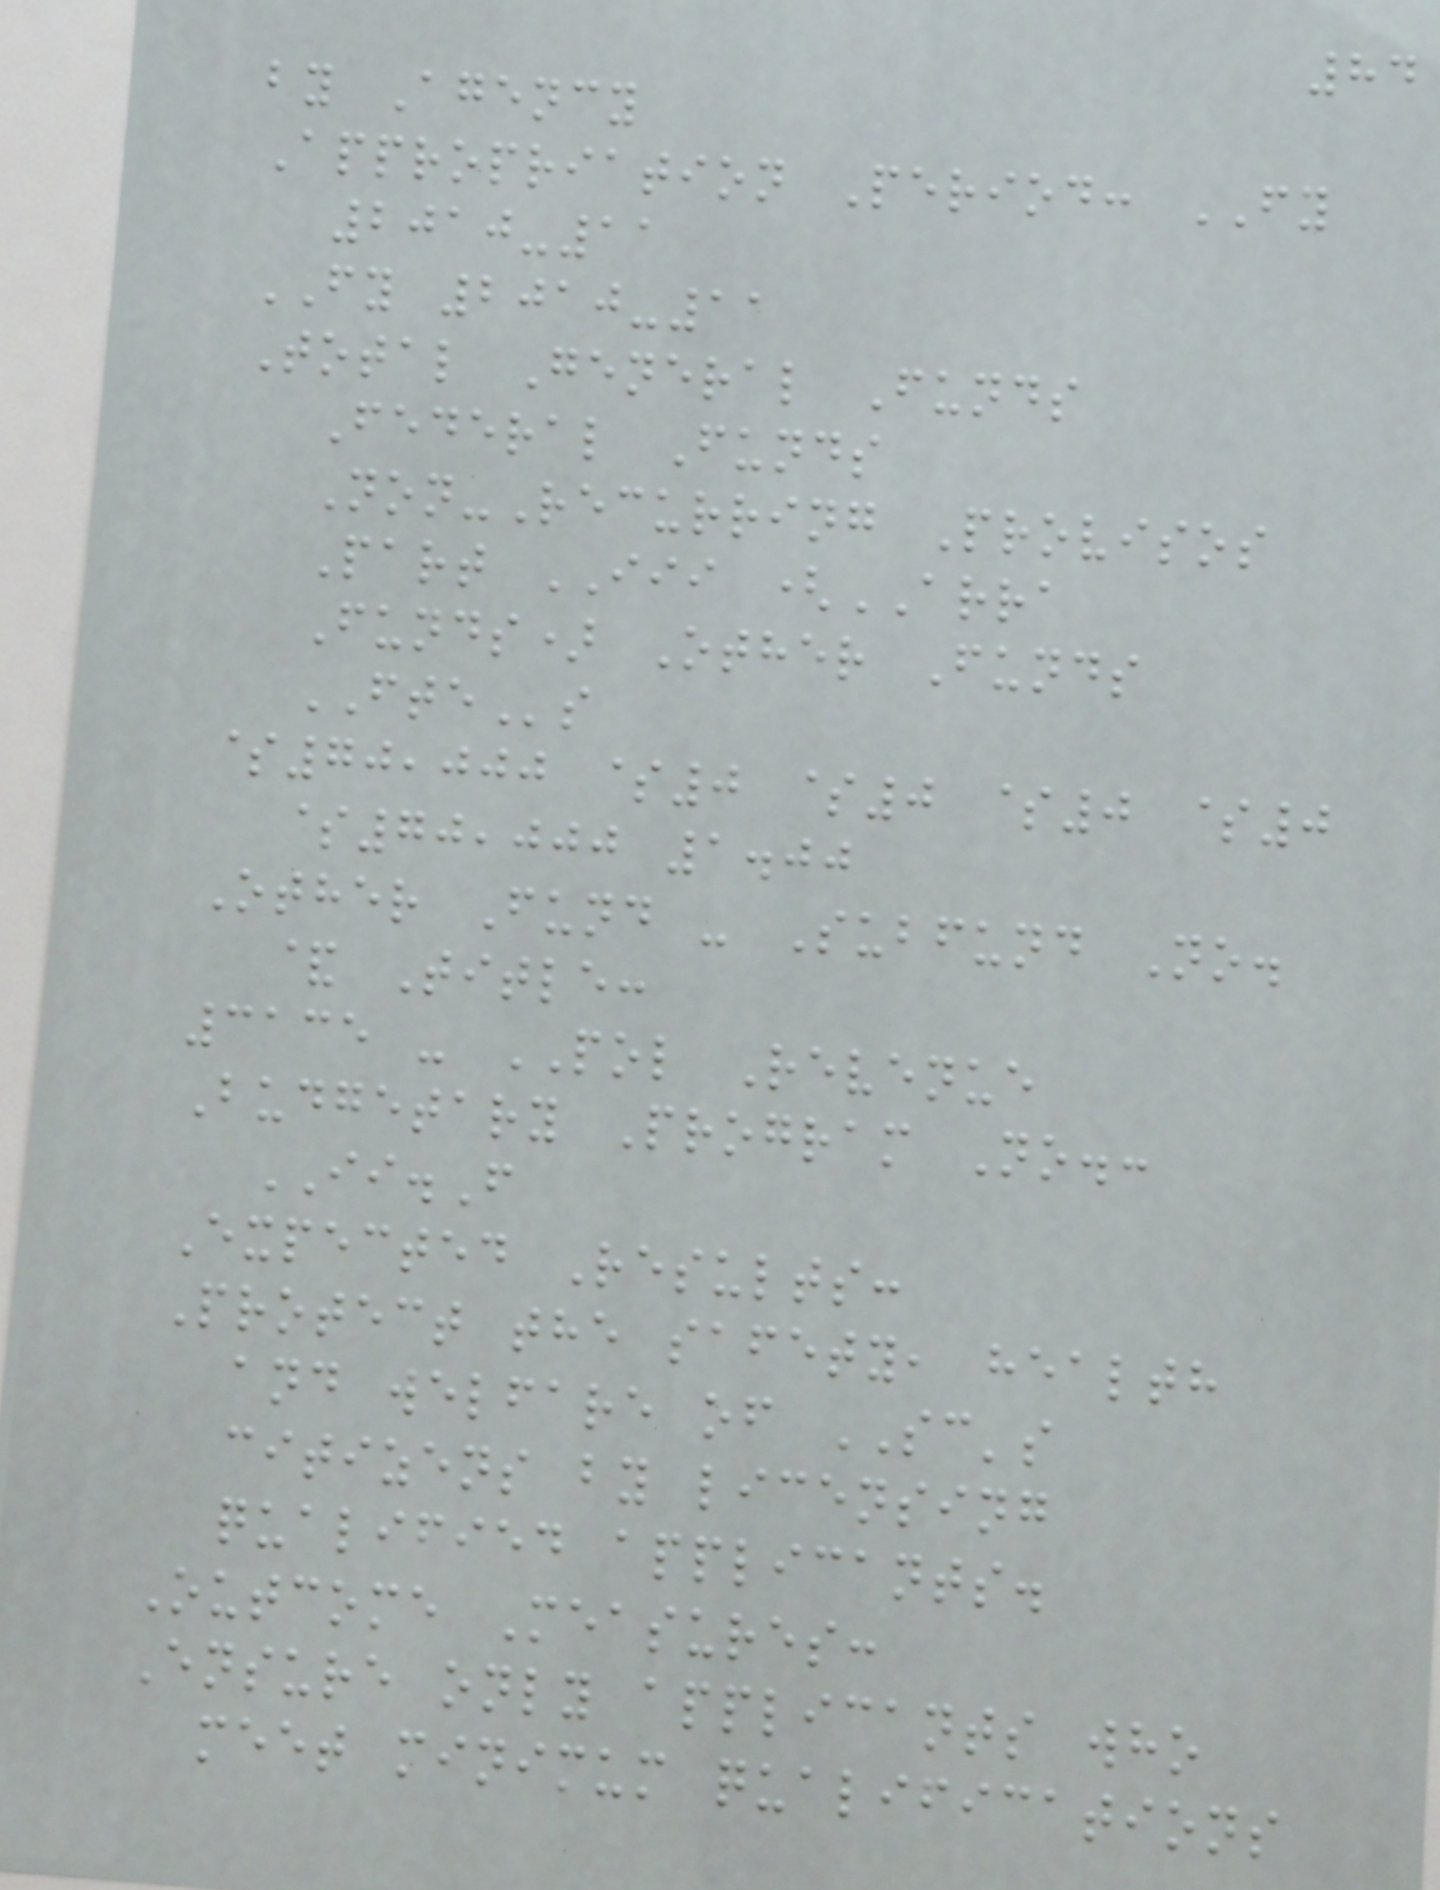84
by Agency
Appropriation Period: FY
2010-11
FY 2010-11
Total General Funds
Federal Funds
Non-Recurring Provisos
Part III (ARRA
Funds) Other Funds
FTEs
$70,000 $0 $0 $0 $0
$70,000 1.00
Other Fund - Subfund No.
& Title:
3135 - POL Revenue
Budgetary Program No.:
II.F
Expected Results:
Protect the safety, health
and welfare of SC's
citizens by licensing
qualified applicants.
Outcome Measures:
Ensure only applicants who
meet minimum qualifications
